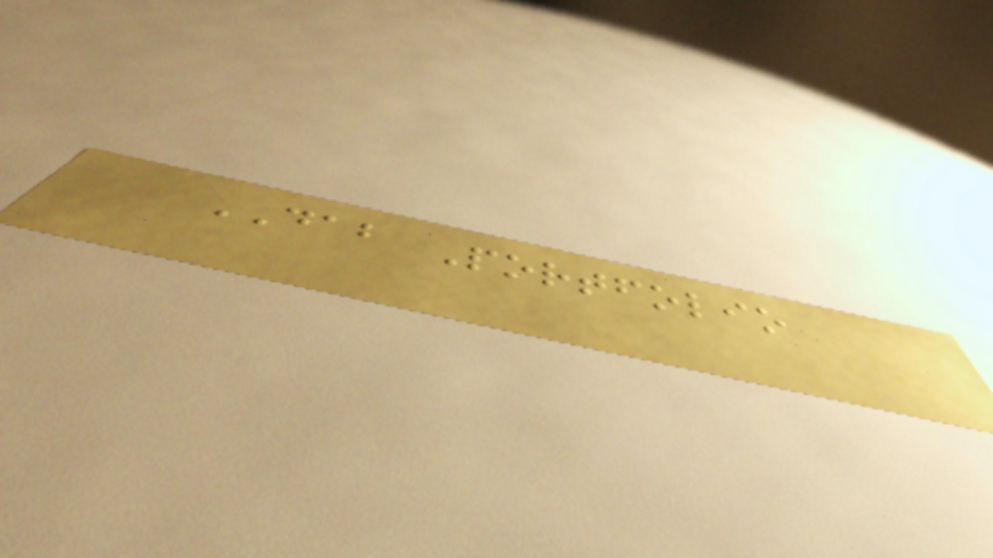DAB Portfolio
